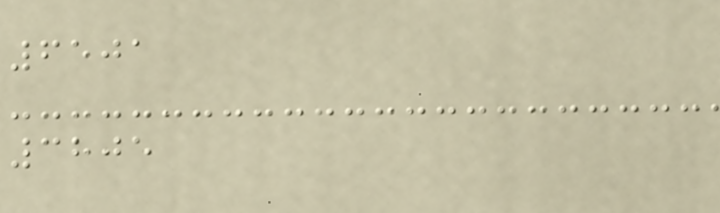6501
3805
